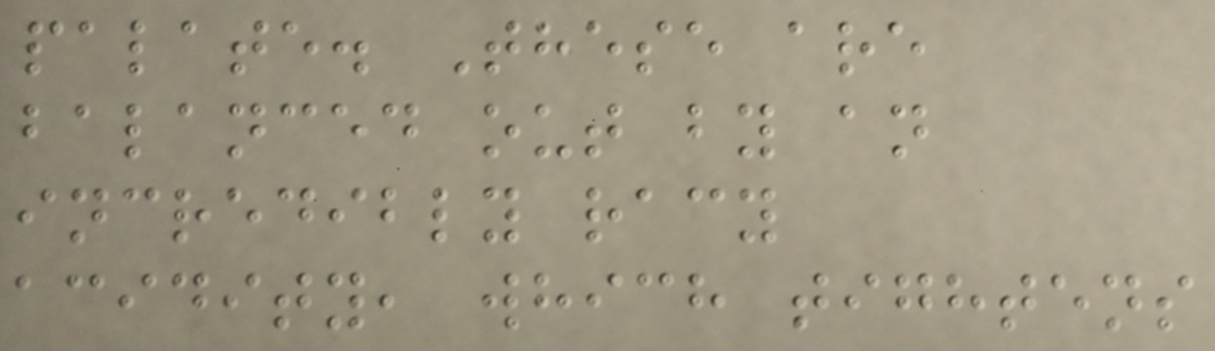palate. These are
balanced out by an
incredibly racy
acidity, which tightens
